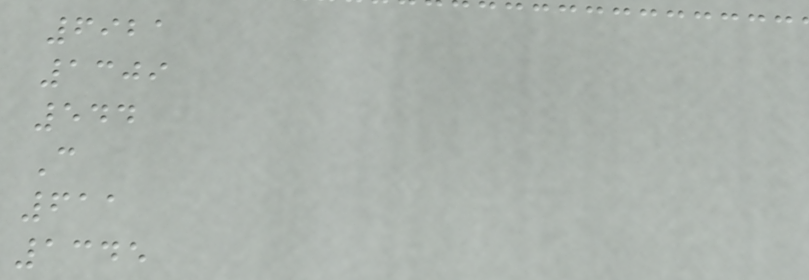6921
1309
544
C
611
1345
